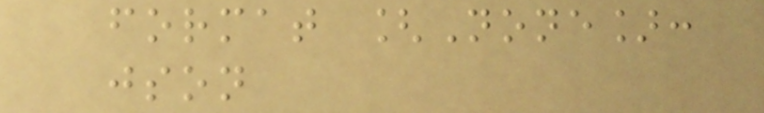format [None]:
json
